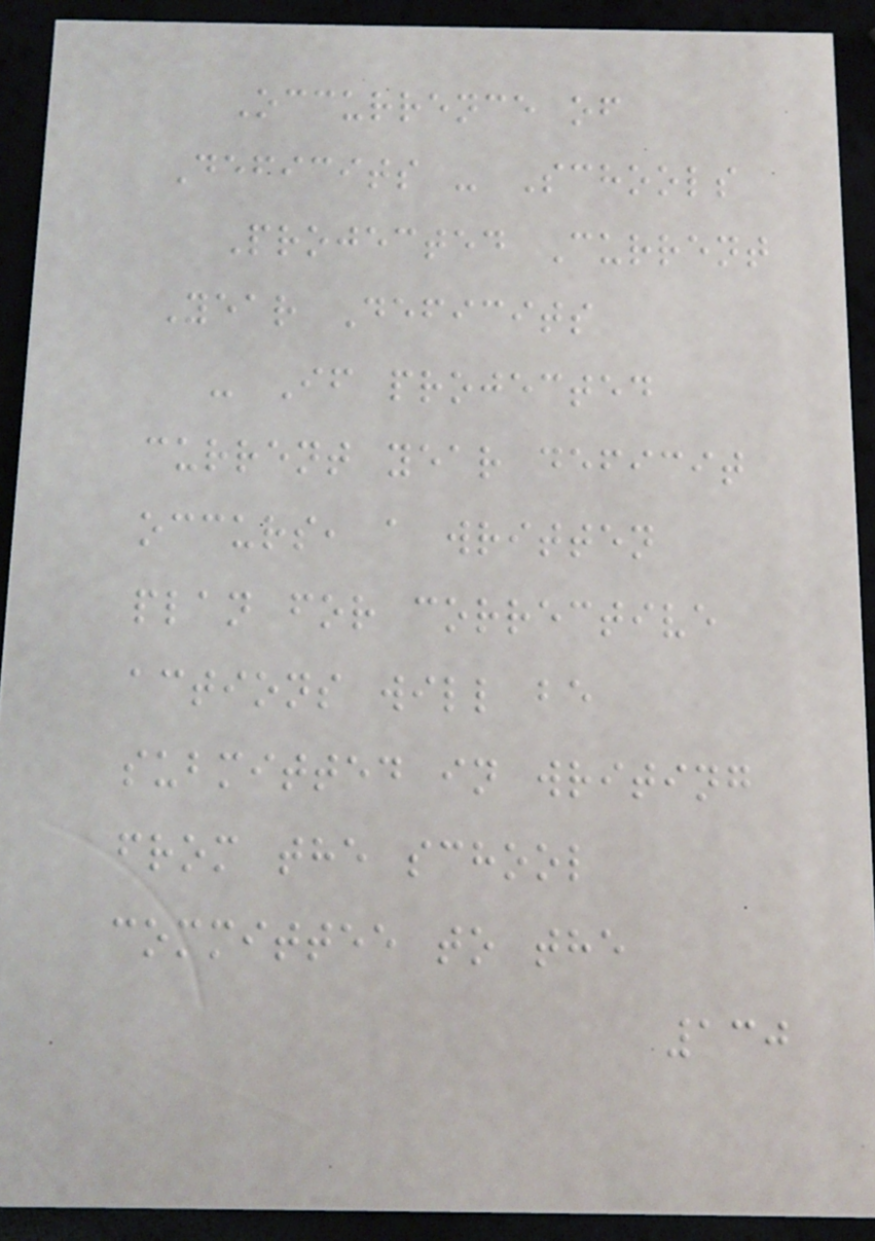Occurrence of
Deficits - Schools
Projected Current
Year Deficits
- If projected
current year deficit
occurs, a written
plan for corrective
actions will be
submitted in writing
from the school
committee to the
130
